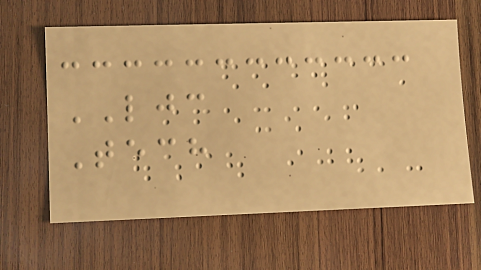LJC
Tech
